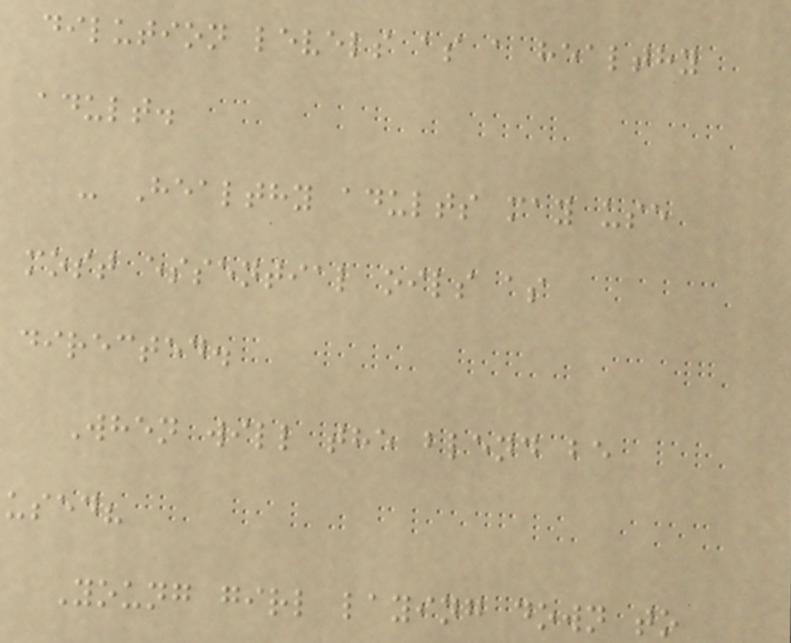dilution levels as a healthy
adult.
- Healthy adults may use
most essential oils as
directed.
When will the blend be
used?
Young girl laying down to
